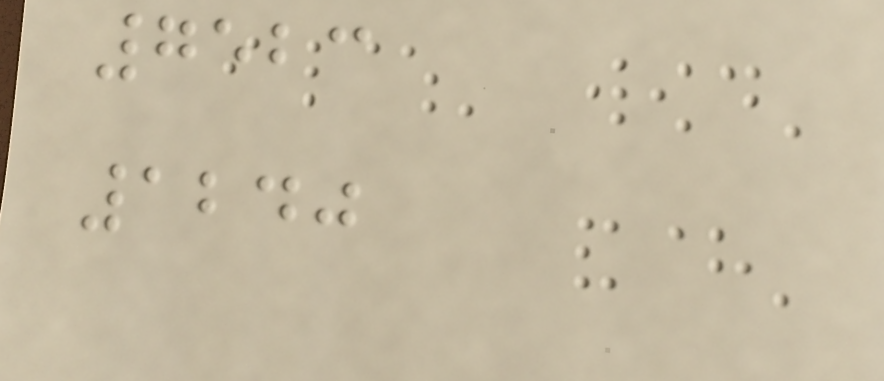7523
1240
